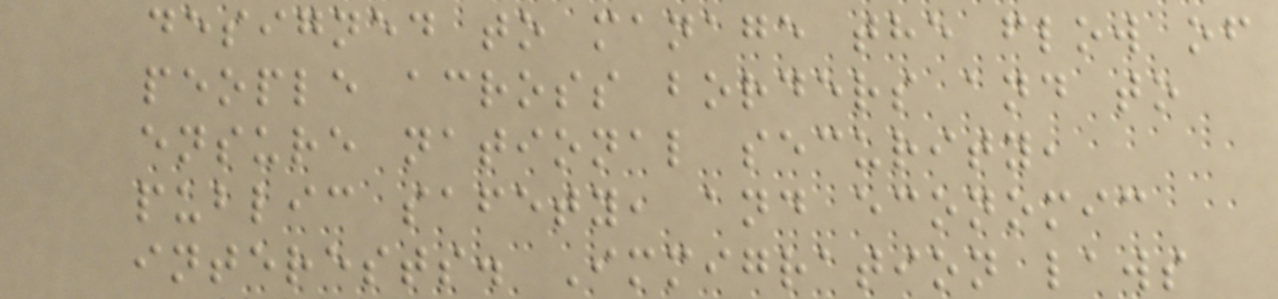designed to manage the flow of
people across borders and to
ensure national security,
public safety, and economic
interests. Immigration laws
